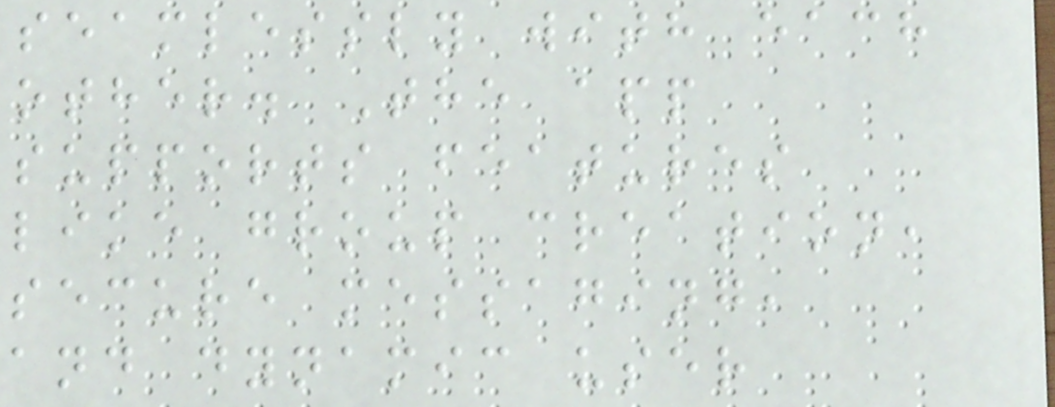seamlessly with each
other. The app
supports features
like group creation,
secure messaging,
and dynamic user
